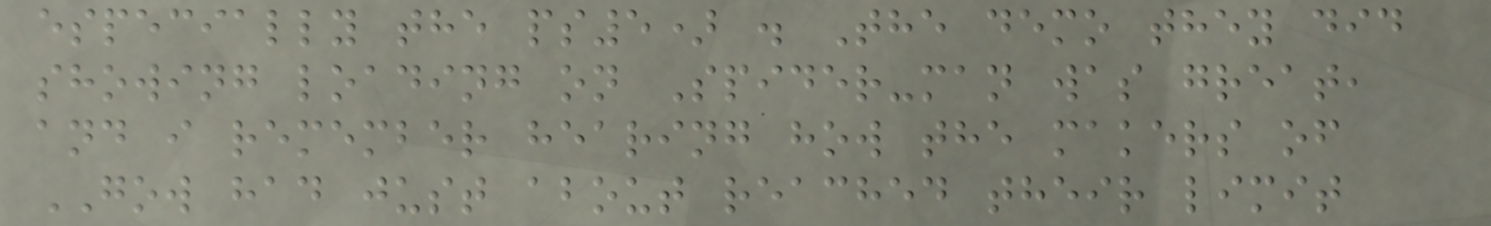especially the ps5) . The demo they did
showing loading on Spider-man was great,
and i remember hearing how the makers of
GOW had just about reached their limit
